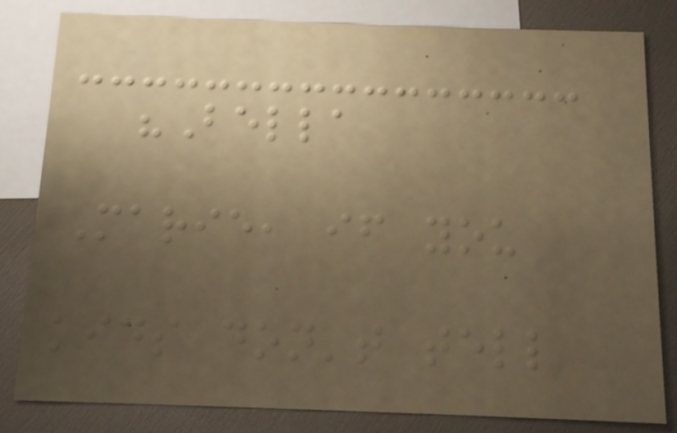"Bella
Marie, if you
kids don't tell
